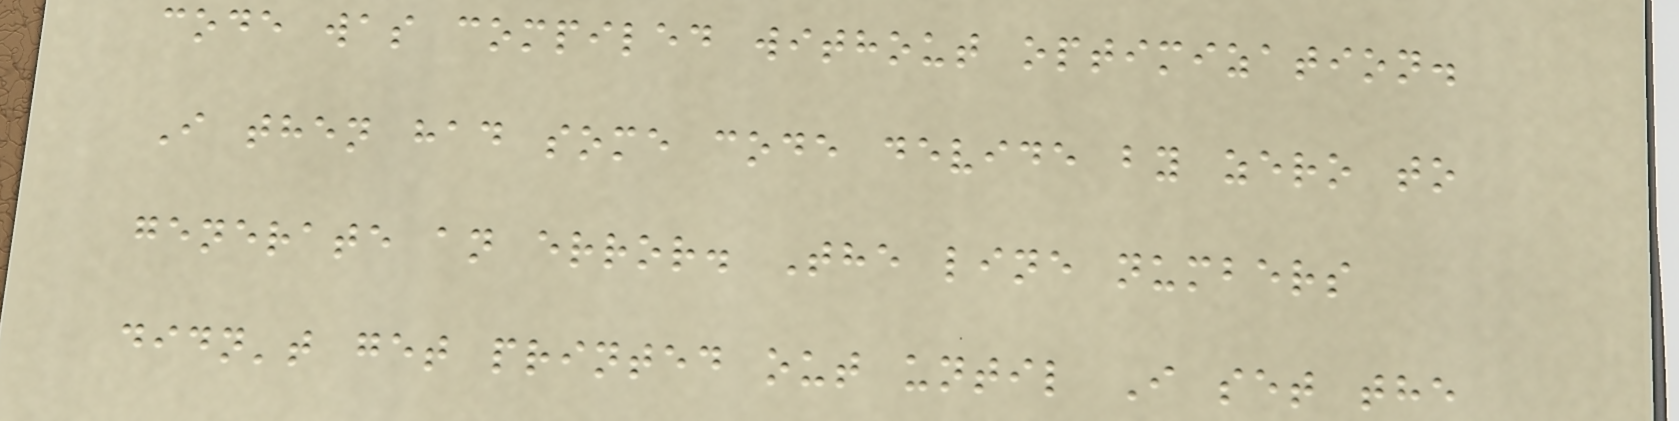code was compiled without optimization.
I then had some code devide by zero to
generate an error. The line numbers
didn't get printed out until I set the
